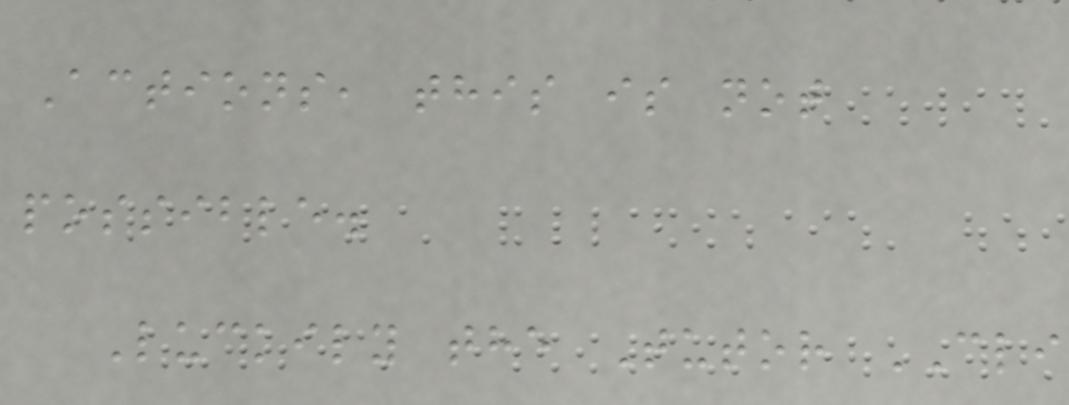Actions, this is not
possible.
Luckily the Tutor CLI
